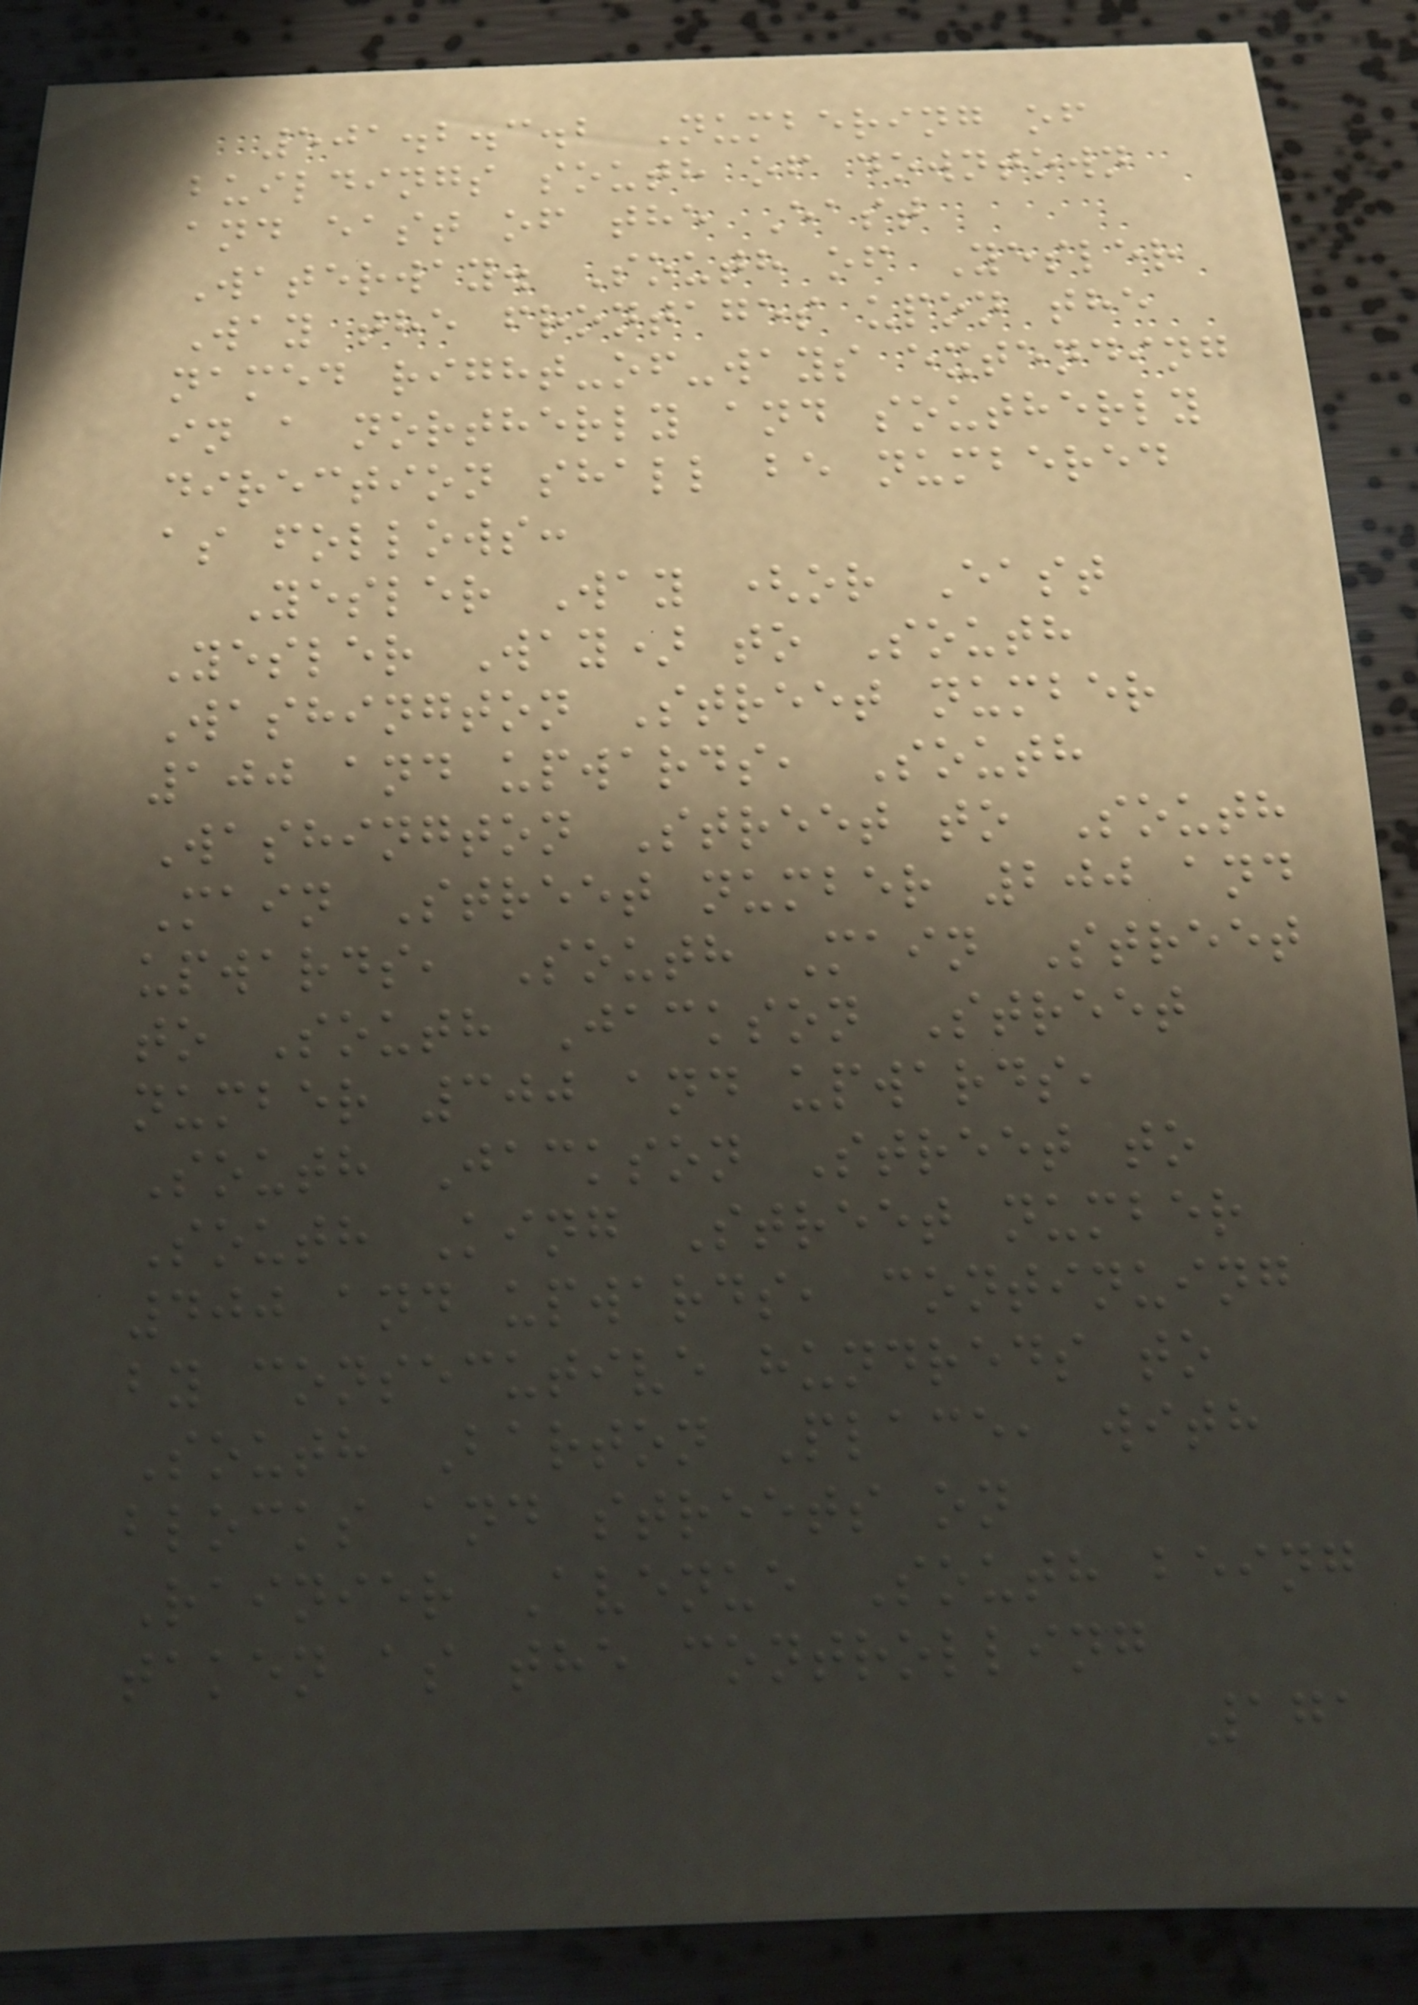501.2.3.2 Numbering of
buildings south of downtown
and east of the East
Waterway. South of Yesler
Way the frontages upon the
named right-of-ways extending
in a northerly and southerly
direction shall be numbered
as follows:
Yesler Way (or East
Yesler Way) to South
Washington Street number
100 and upwards, South
Washington Street to South
Main Street number 200 and
upwards, South Main Street
to South Jackson Street
number 300 and upwards,
South Jackson Street to
South King Street number
400 and upwards, continuing
by consecutive hundreds to
South Barton Place, with
blocks and streets on
Rainier Avenue South being
taken as the controlling
171
